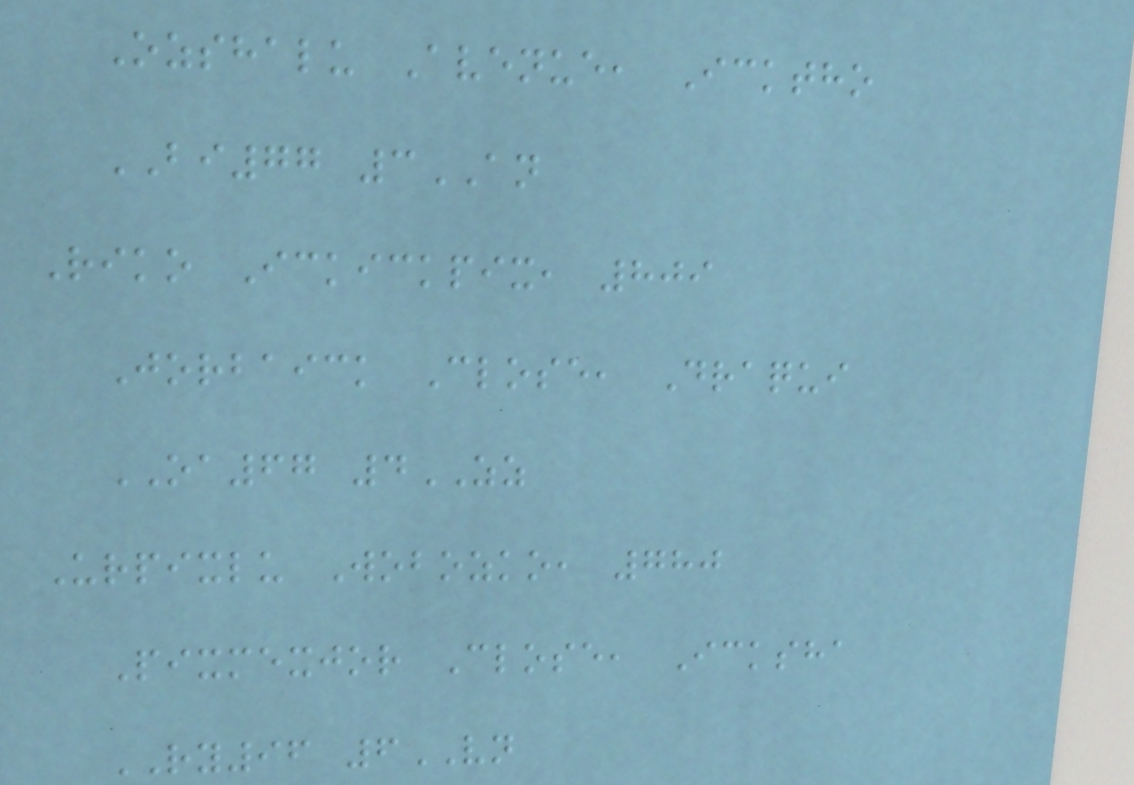Ozshalu Avenue, Icktho
BI77 3AN
Riko Ickickpix, 809
Jorbaick Close, Draqui
OA67 4ZZ
Urpixlu Wobozko, 780
Pixmexjor Close, Icksha
RY96 6VN
